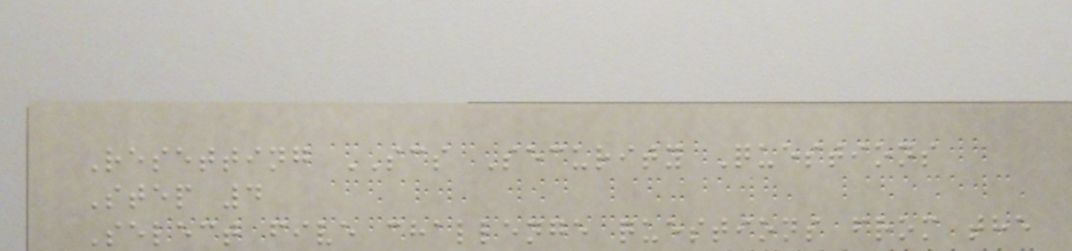Resetting SCS Security Questions
Step 4
Select five challenge questions from the
